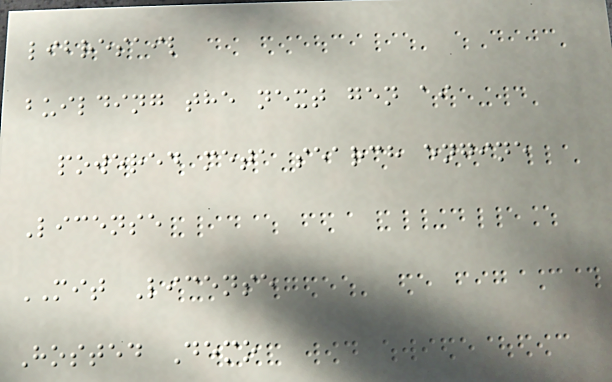libresail
building the next gen ai
powered meta search engine
License
MIT License
Hosted Demo
